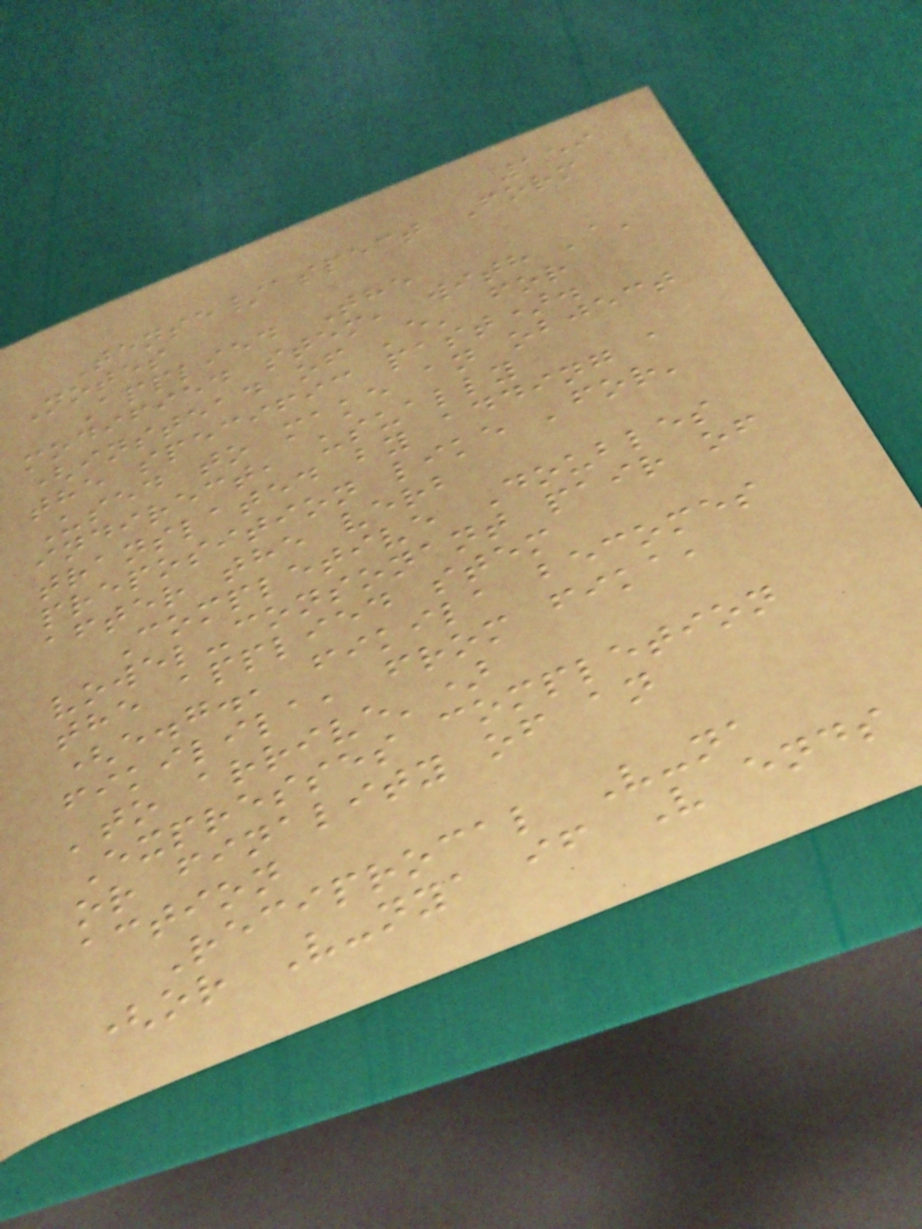159
Tense/aspect Form
Notes
Applied The
modified stem, with 'a'
(instead of 'e' for
the specific past).
Used to make an object
indirect, usually
translated by adding a
preposition like 'for'
after the verb
Completive Doubles
vowel-consonant pair of
the applied stem
(e.g., fikila becomes
fikilila, from fika,
'to arrive')
Expresses completion
or finality of an
action
Reciprocal V-na
(or V-nya if V ends
